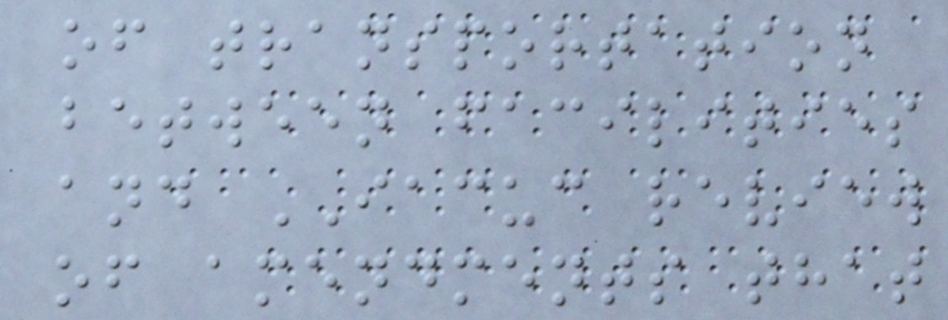of transportation
between facilities
and IACUC review
of amendments that
